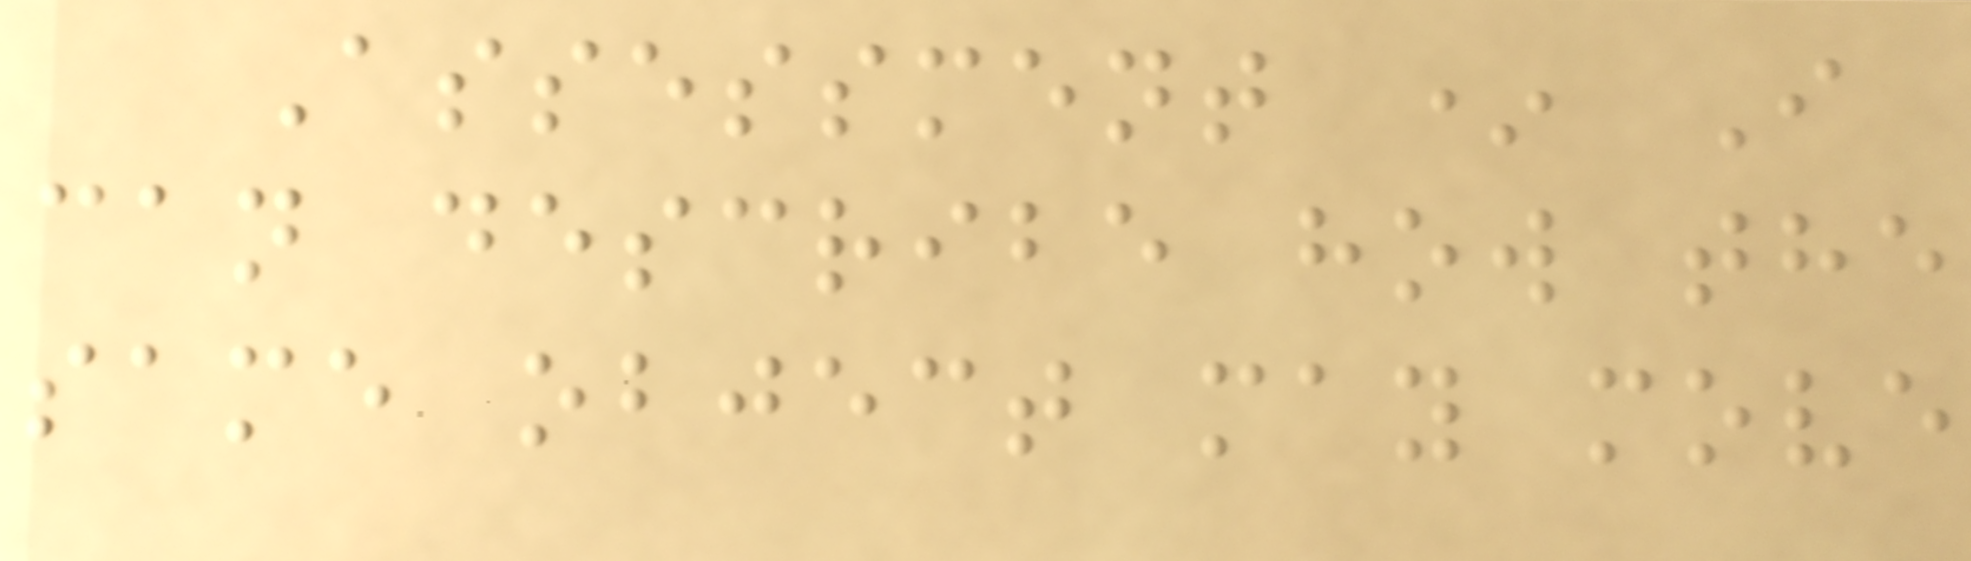Assessment * I
can describe how the
same object may move
